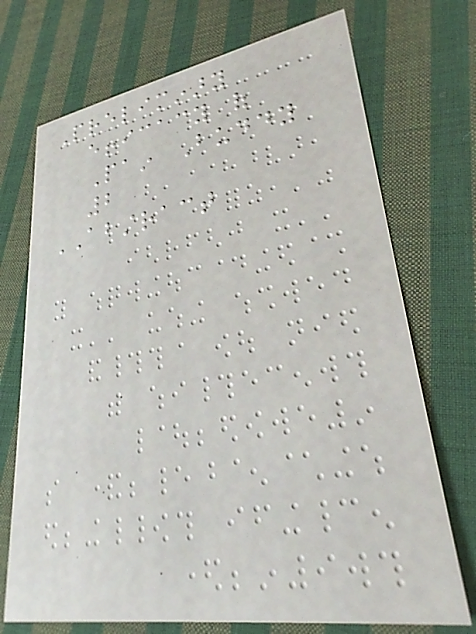Preliminary
efficacy of
Pain Buddy
2
ABSTRACT
